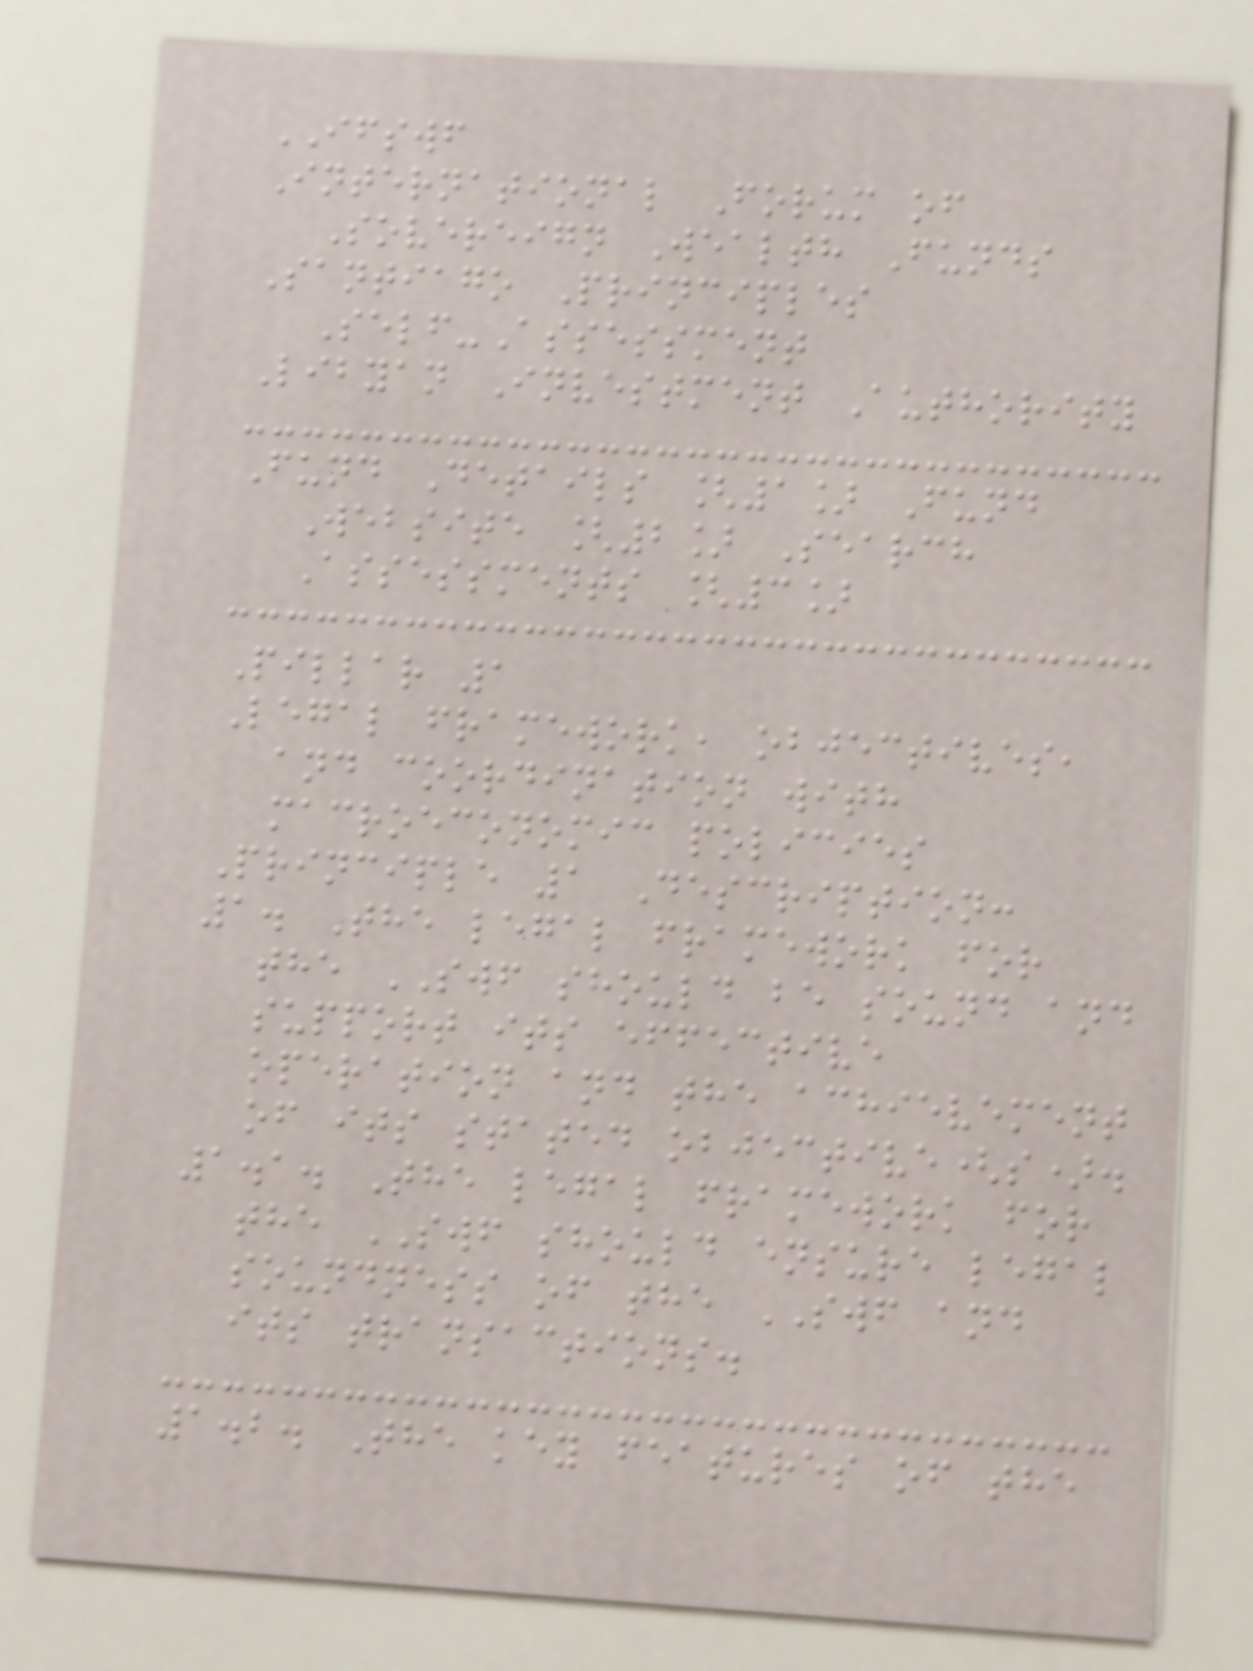IFSWF
International Forum of
Sovereign Wealth Funds
Santiago Principles
Self-Assessment
Libyan Investment Authority
Fund Details [1] Fund
Website [2] Search
Assessments [3]
Pillar 1
Legal framework, objectives,
and coordination with
macroeconomic policies
Principle 1 Description:
1. The legal framework for
the SWF should be sound and
support its effective
operation and the achievement
of its stated objective(s).
1.1. The legal framework for
the SWF should ensure legal
soundness of the SWF and
its transactions.
1.2. The key features of the
